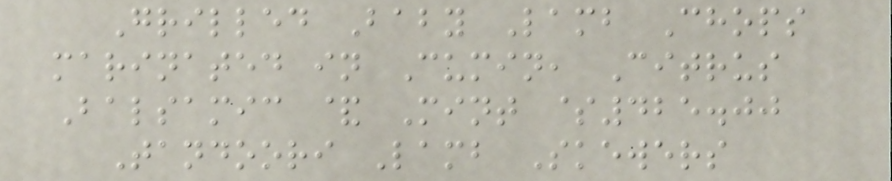Grilled Baby Lamb Chops
marinated in Cumin, Citrus
Balsamic & Mint $425.00
Tandoori Lamb Skewers
